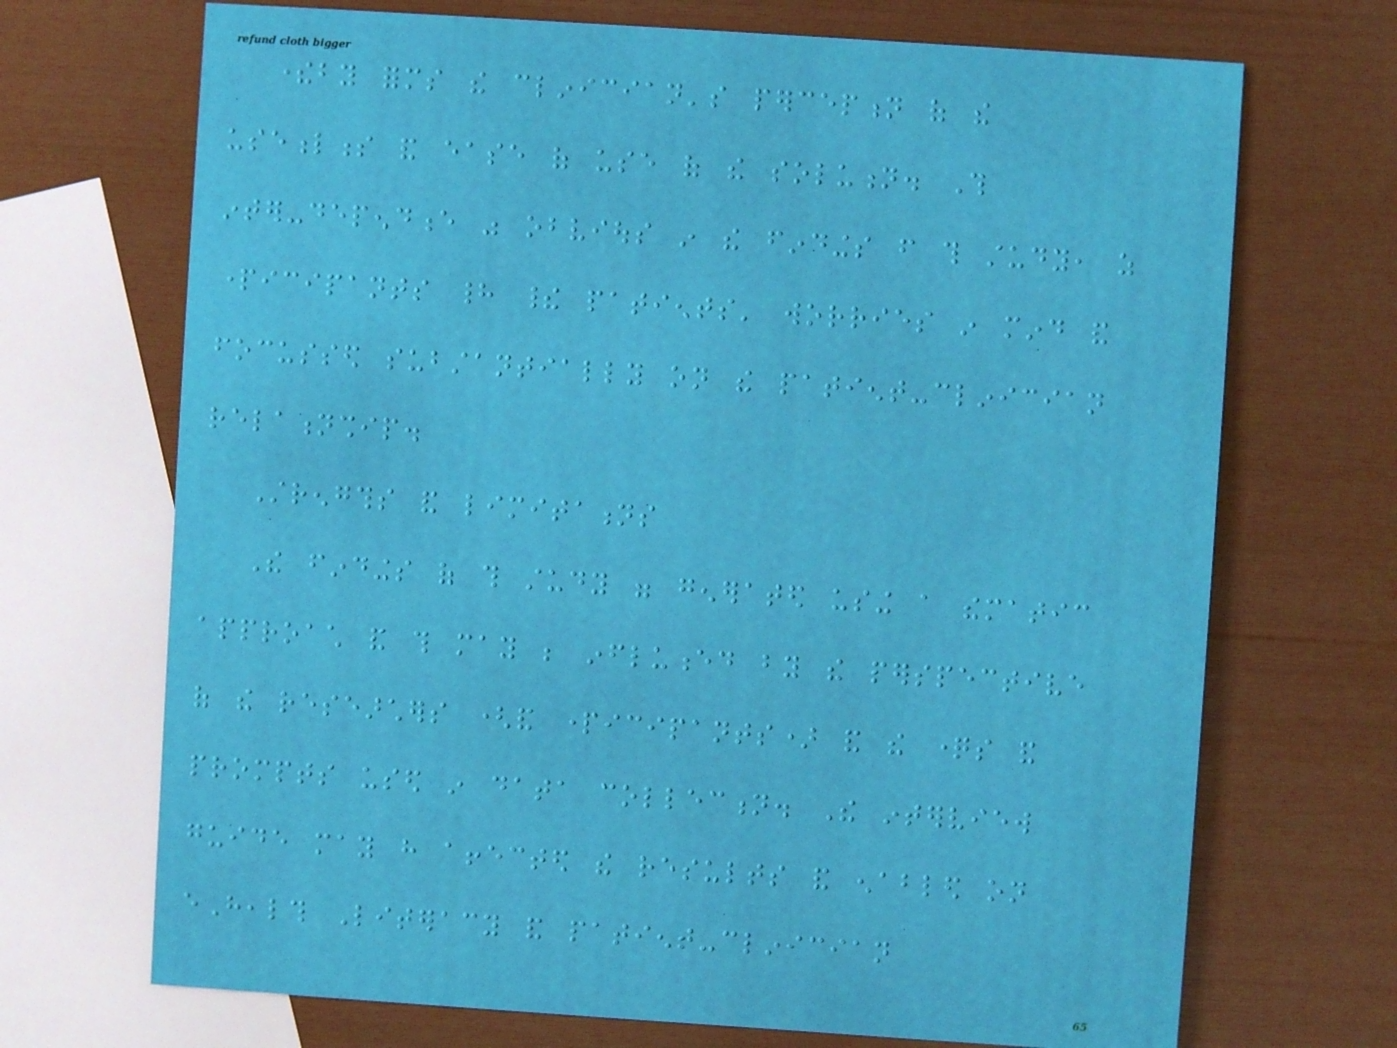thereby forms the clinician's perception of the
usefulness and ease of use of the solution. This
inter-dependence was obvious in the findings from this study, as
participants had their patients' worries in mind and
focussed substantially on the patient-clinician
relationship.
Strengths and limitations
The findings of this study were generated using a thematic
approach and this may be influenced by the perspective
of the researchers (and participants) and the questions and
prompts used in data collection. The interview
guide may have affected the results and enabled on
eHealth Literacy and patient-clinician
